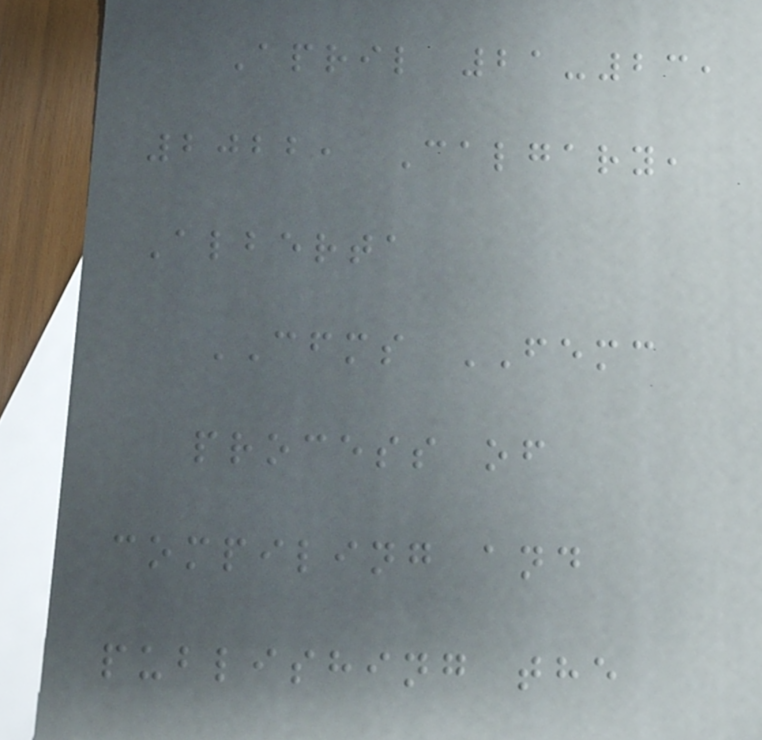April 21-23,
2022, Calgary,
Alberta
CFMS FEMC
process of
compiling and
publishing the
